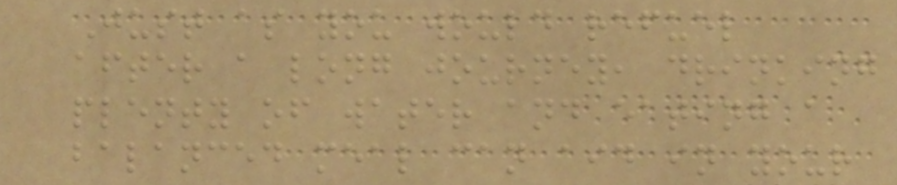Just as you would refuel
after a long journey, drinking
plenty of water and eating a
balanced meal can aid in your
